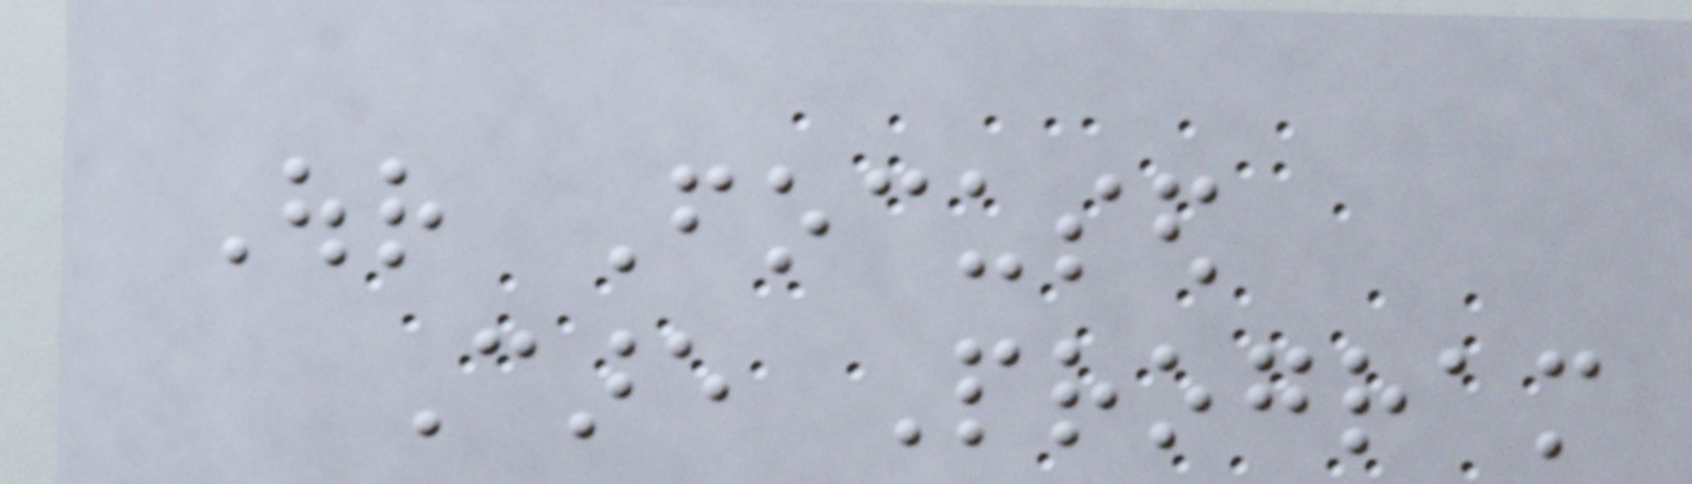Our Focused
Care Program
